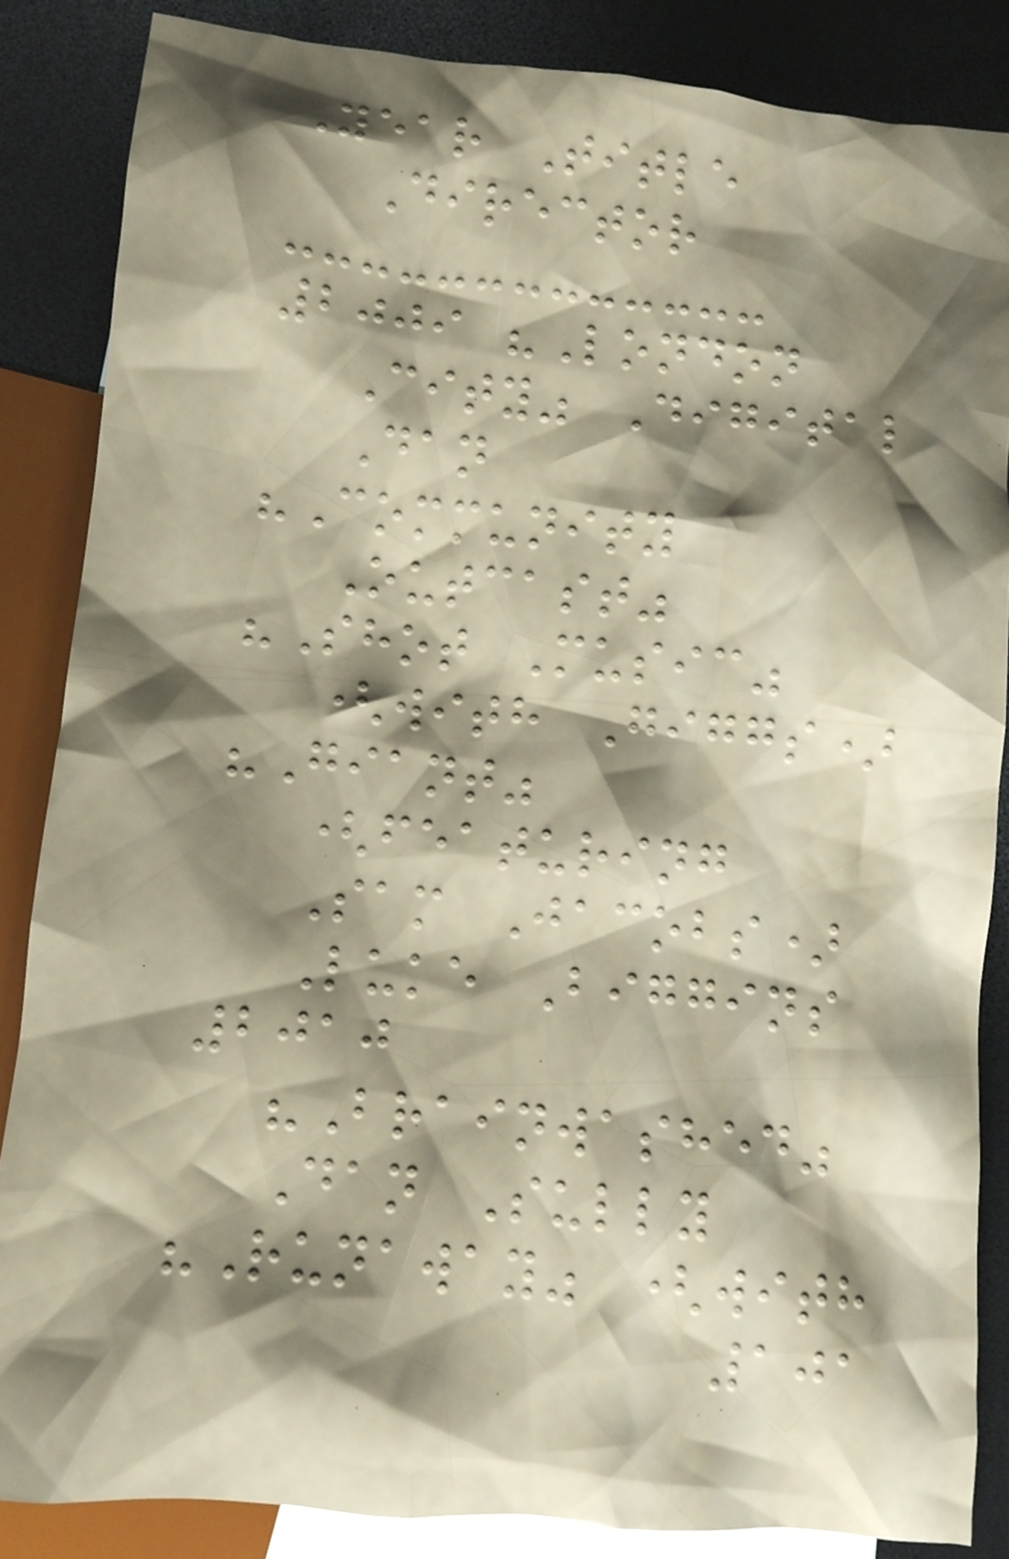Year Title
Director
2009 "London
City" Digital
Dan
"Community
Outcast"
"Shot Music"
(with Giggs)
"Giant"
(featuring
Sam Jacobs)
Luke Biggins
2010
"Brainwashed"
Dan Sully
"Runaway" (with
101
